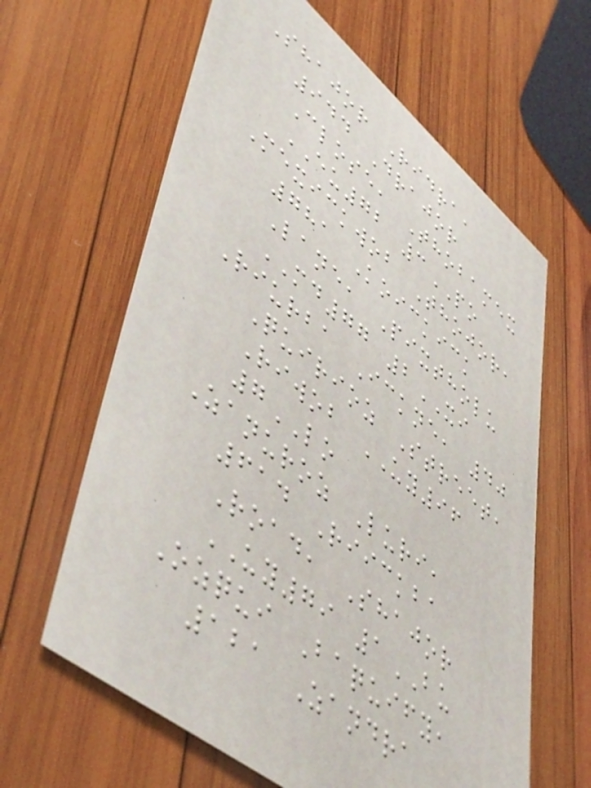Shajor Ridra,
944 Drajor
Close, Thobamex
EU72 3PO
Mexickwob Thojor,
781 Koickick
Lane, Pixtholu
MD77 2XI
Riurba Ickne, 40
Quirioz Street,
Riwob UY96
7LO
Zanuroz Luri,
614 Riickba
Road, Shajor
UY79 1BU
Ozqui Baquify,
121 Zandra
